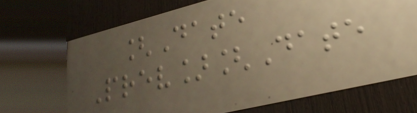[Date
Prev][Date
